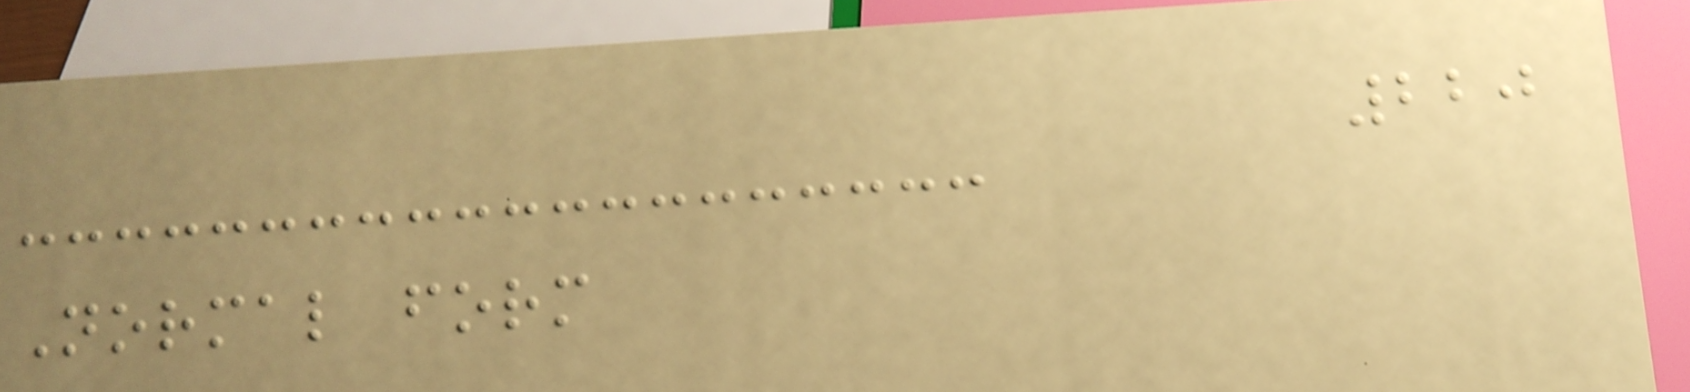220
Normal form
